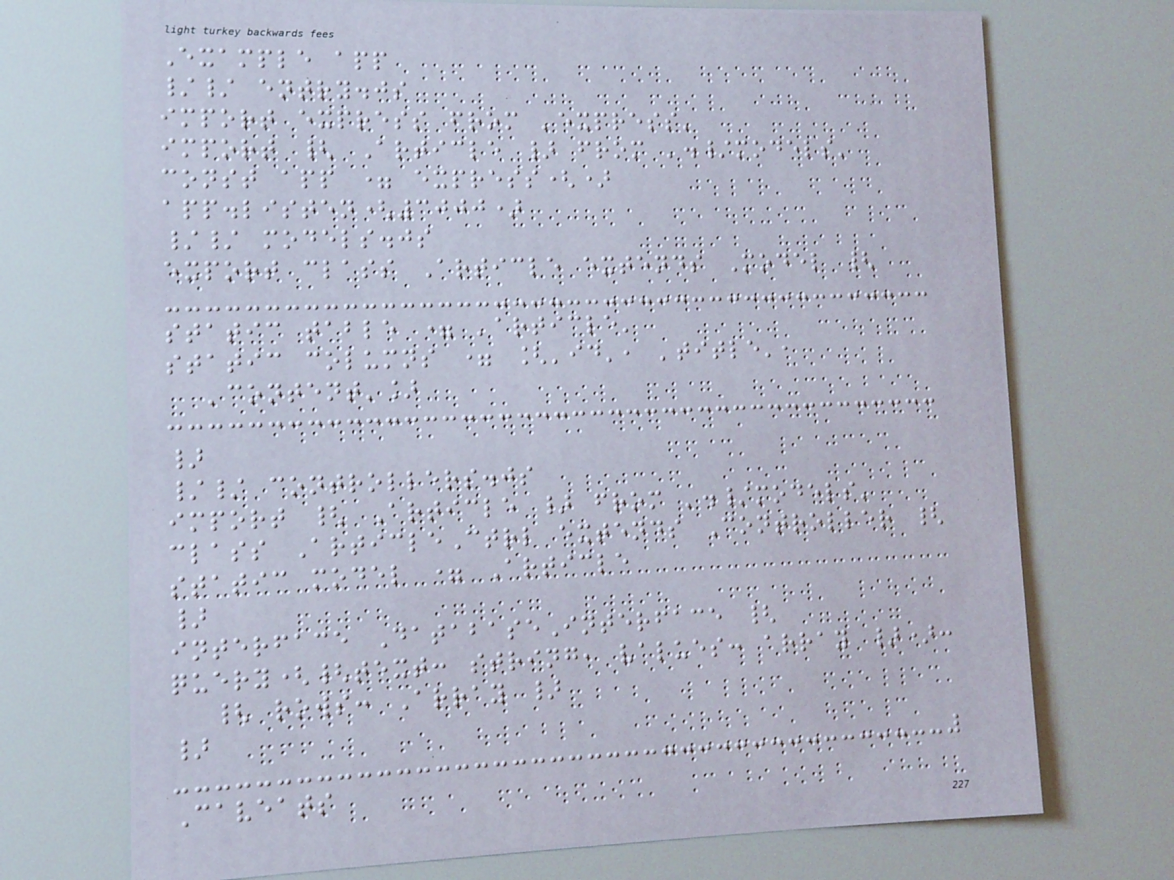Example app
// entry.js
import express from 'express'
import { Article } from './models'
const app = express()
app.listen(3000)
// models.js
export class Article extends Model {
static table = 'article'
static columns = ['id', 'title',
'content']
}
// controllers.js
import { Article } from './models'
class ArticleCtrl extends Controller {
static model = Article
}
interface DatabaseInterface {
query({text: string, values: array }):
{ rows: Array }
}
Caveats
